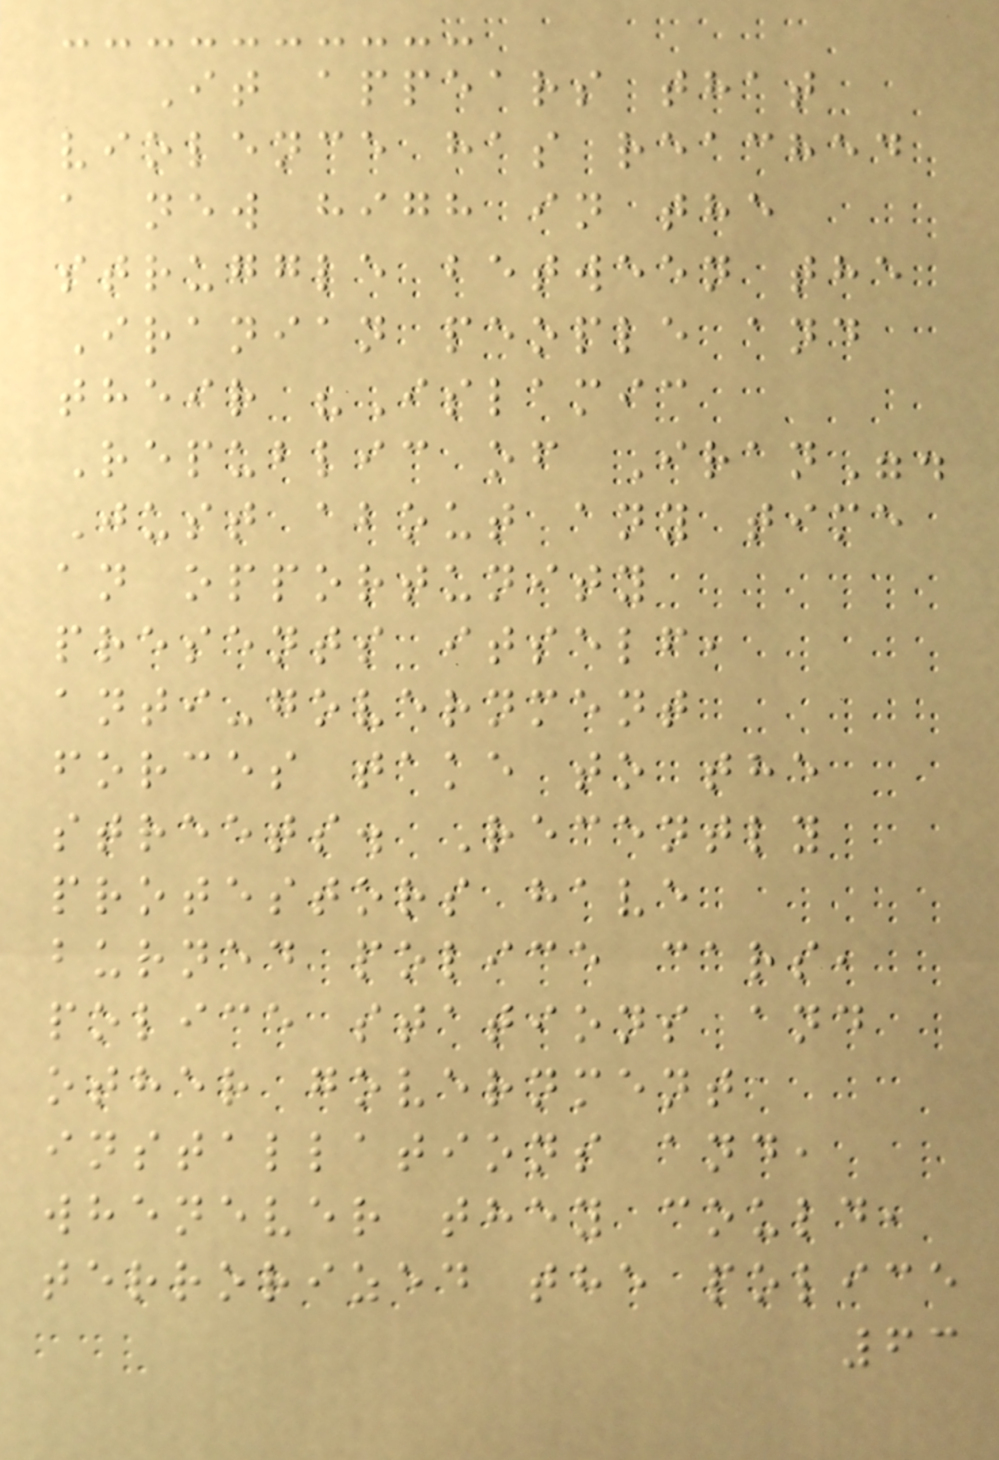It appears that
violence has reached
a new high in the
struggle between the
Iranian people and
their "Islamic
Republic of Iran".
Just about any time
an opportunity
presents itself,
anti-government
forces take to the
streets. Recently
protestors have
burned police cars,
police stations and
other government
installations and,
whenever they could,
terrorized the police
63
